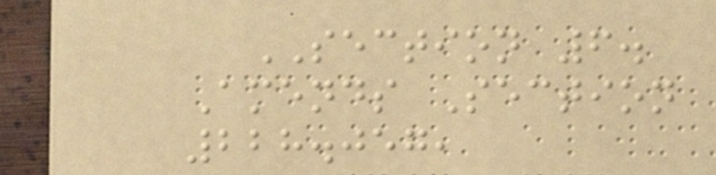SECTION 6.
Amends Section
228.057,
